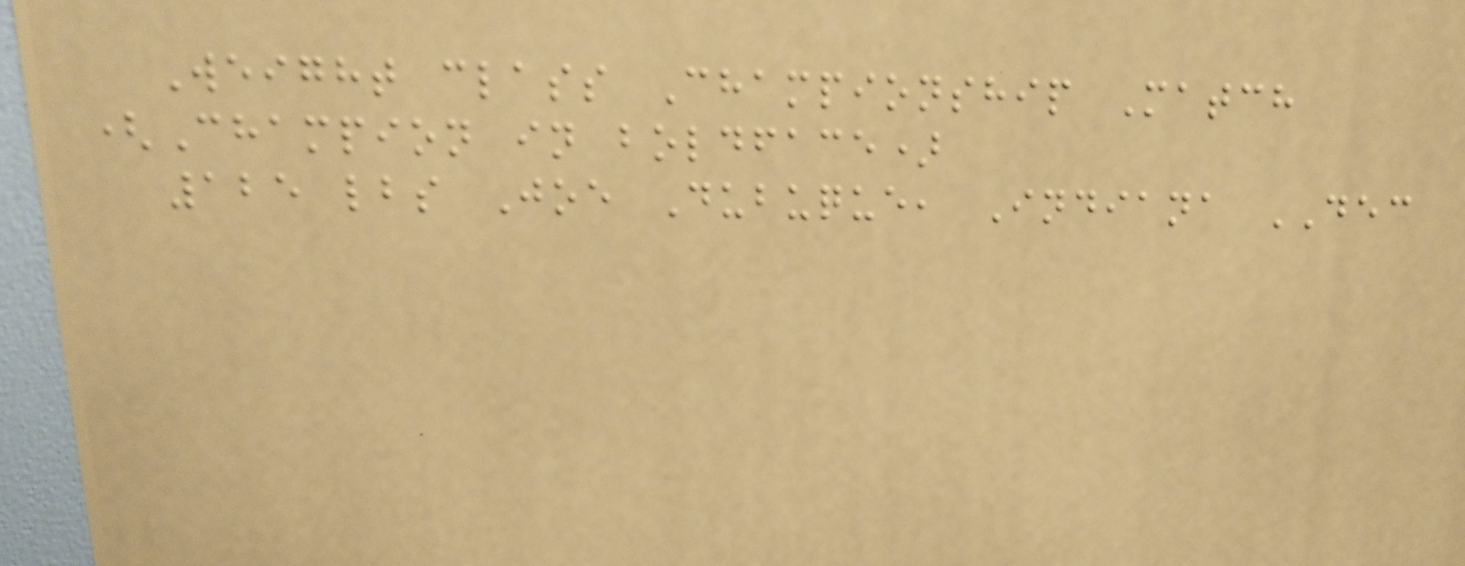Weight class Championship Match
(Champion in boldface)
125 lbs Joe Dubuque, Indiana DEC
